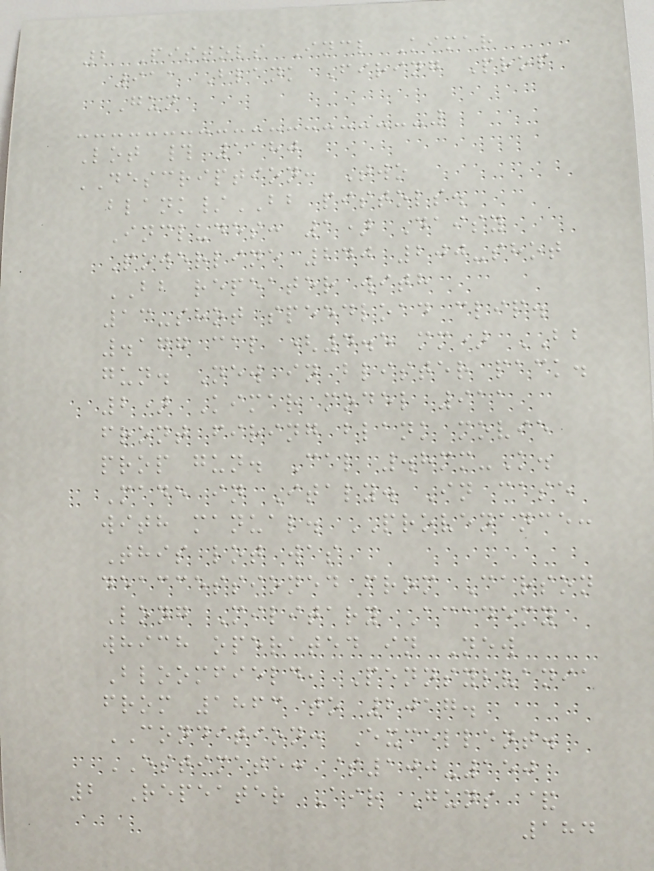2 Pistols Incl Kimar
911 Blank Firing Prop
Gun
Lot # 1180
DESCRIPTION: Two
blank/BB pistols.
Includes: 1) Daisy
Powerline 240 200-shot
BB repeater with
13-shot speedload clip.
.177 cal (4.5 mm) BB
gun. New in blister pack.
2) Kimar model 911
front firing blank movie
prop gun. Cal .8mm-K.
Made in Italy. In case
with manual. PROVENANCE:
This lot was
deaccessioned from Carson
Long Military Academy
which operated in New
Bloomfield, Pennsylvania
from 1863 to 2017.
CONDITION: Excellent.
ESTIMATE: $100-150
2 Repeater Air Guns &
184
